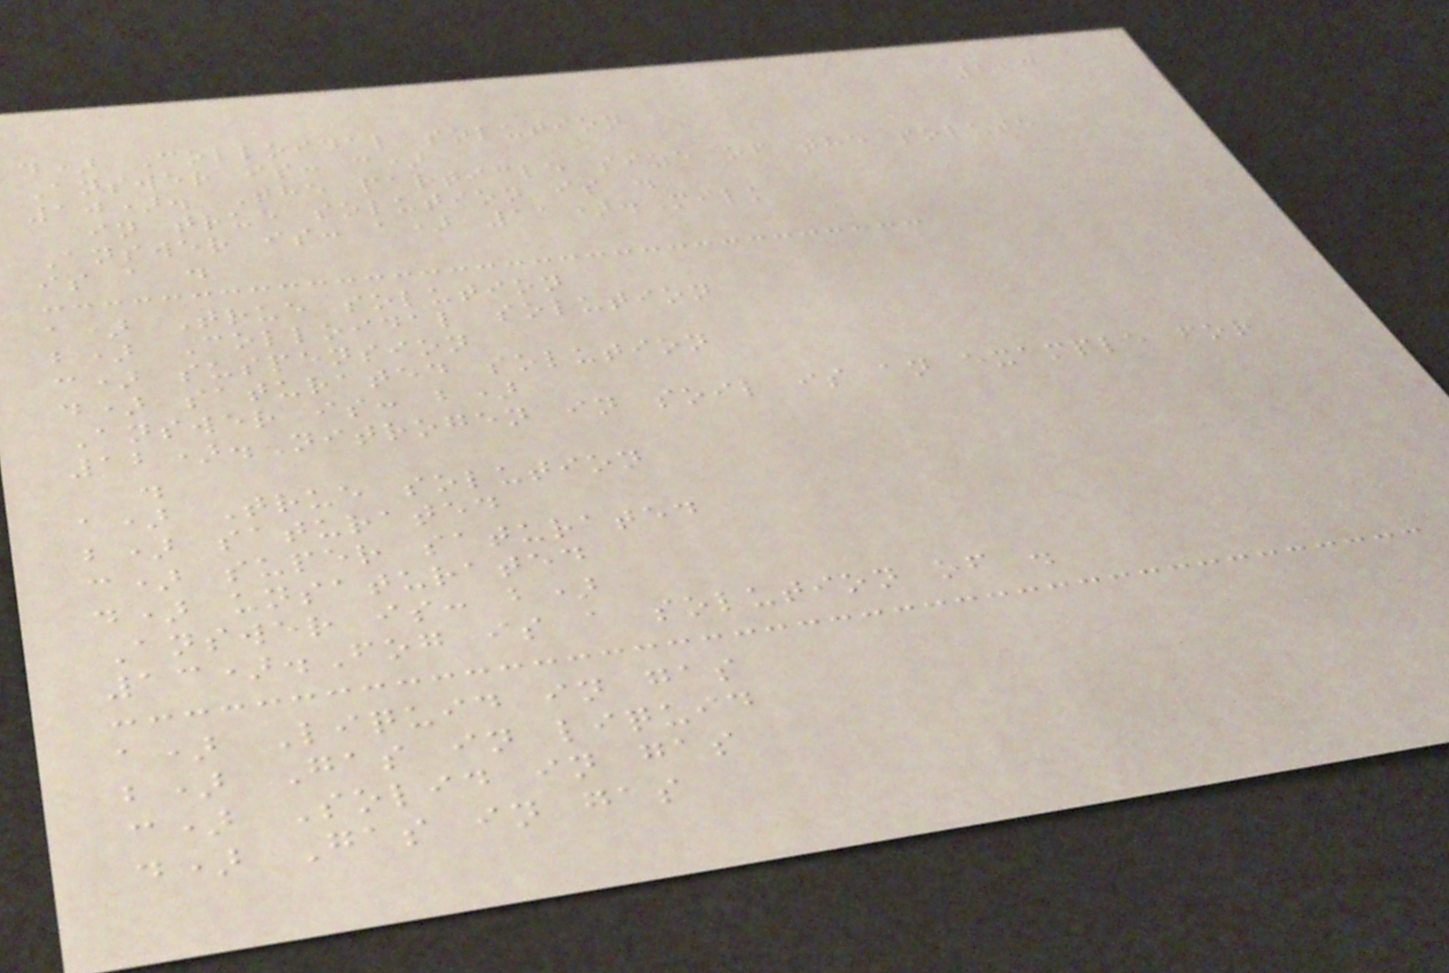293
d) Colloidal solution
Answer is: c)
10). The particle size of the solute
in true solution is .
Answer is: a) 11).Milk
is a .
a) True solution
b) Colloidal solution
c) suspension
d) saturated solution
Answer is: b)
12).Nitrogen in soil is an example for
.
a) True solution
b) saturated
c) super saturated
d) unsaturated
Answer is: b)
13).Fog is a solution of .
a) Liquid in gas
b) Gas in liquid
c) Solid in gas
d) Gas in gas
